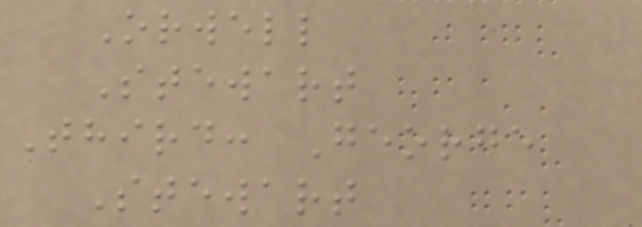Orwell
Stewart
Third: George
Stewart
